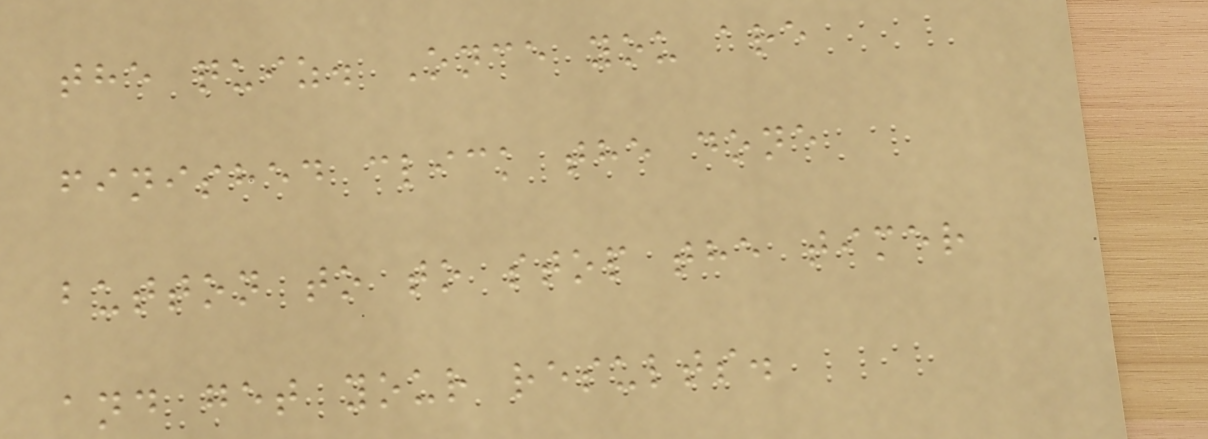the quiz. Once you are
finished click the done
button to to stop the timer
and get your results.
